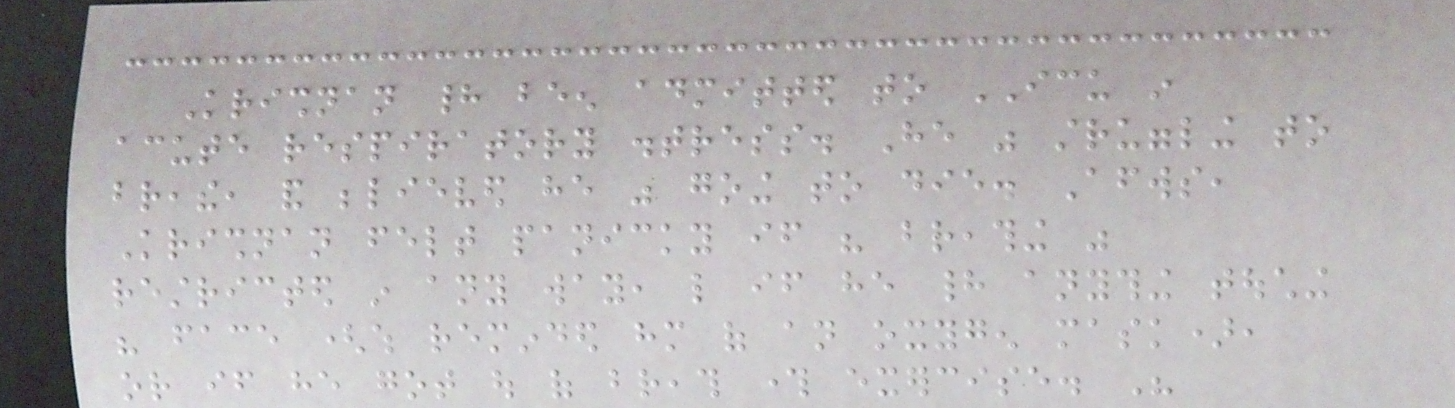Krishnan had been admitted to ICU in
acute respiratory distress. He was struggling to
breathe, and believed he was going to die. Afterwards,
Krishnan felt panicky if his breathing was
restricted in any way, like if he had anything touching
his face (which reminded him of an oxygen mask),
or if he got out of breath through exercise. His
